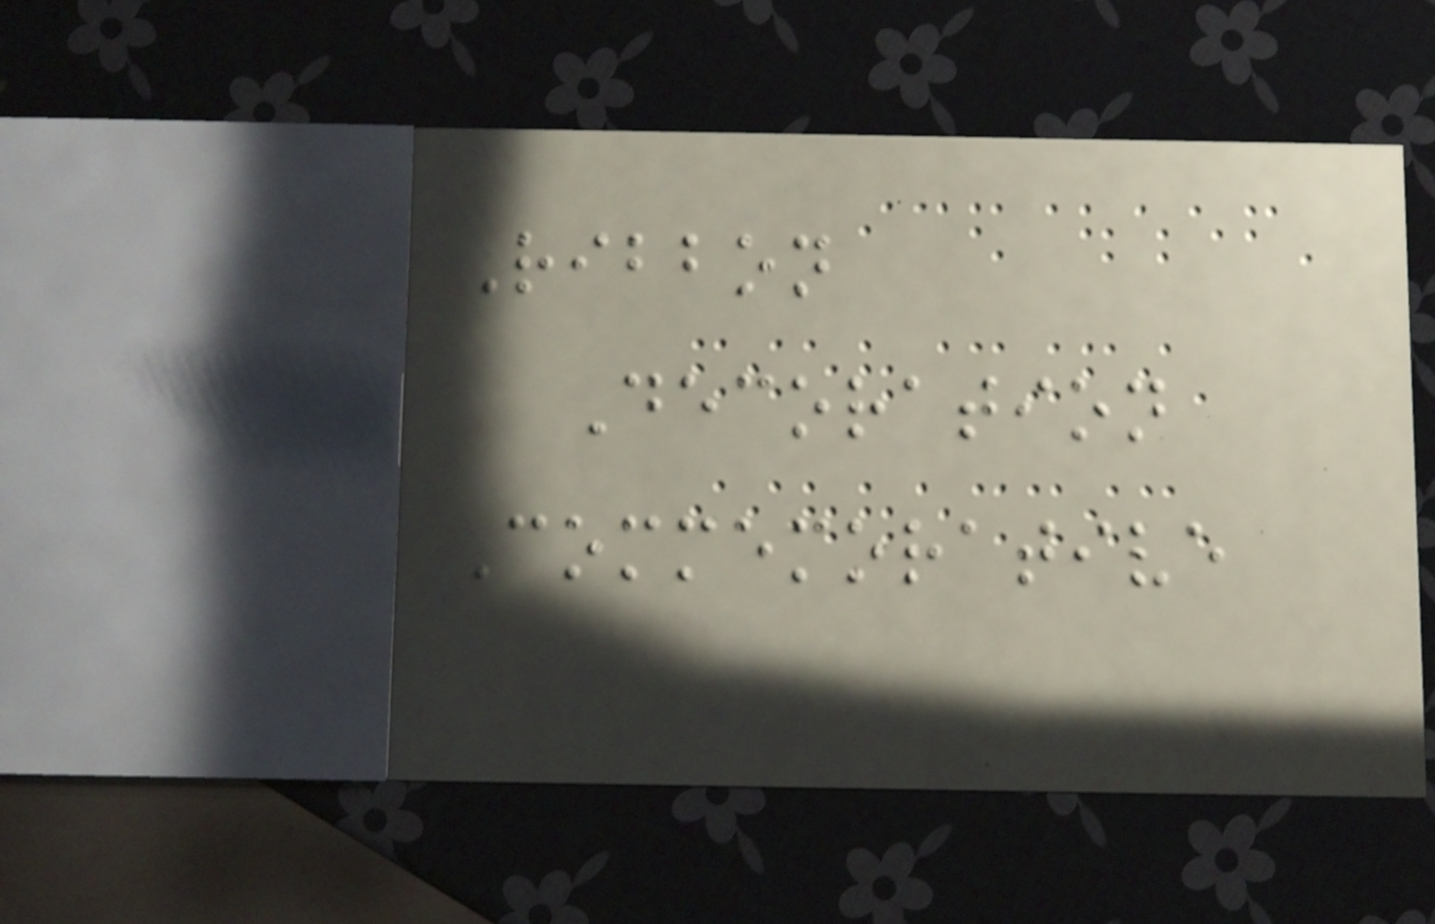Ribbon
Decoration
Commemorative
